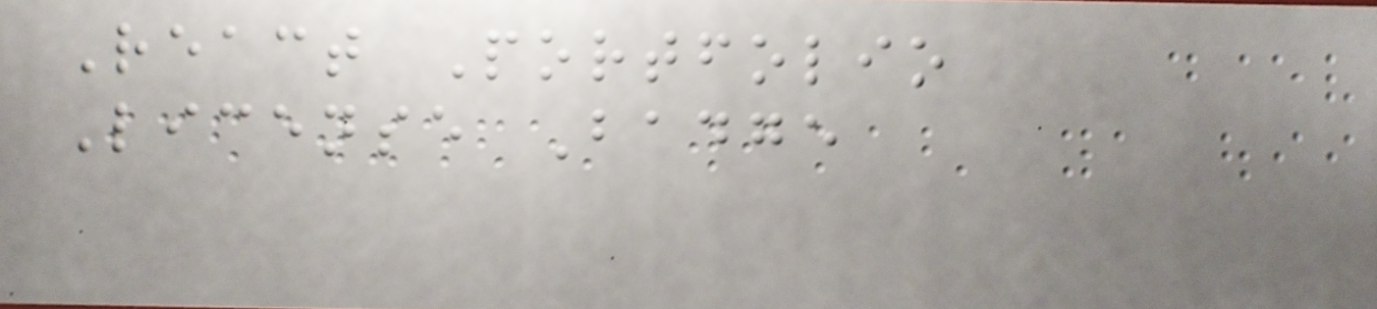React Portfolio
License Badge
